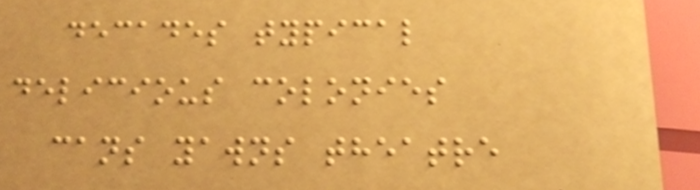decades typical
delicious colonies
cans yawns theatre
